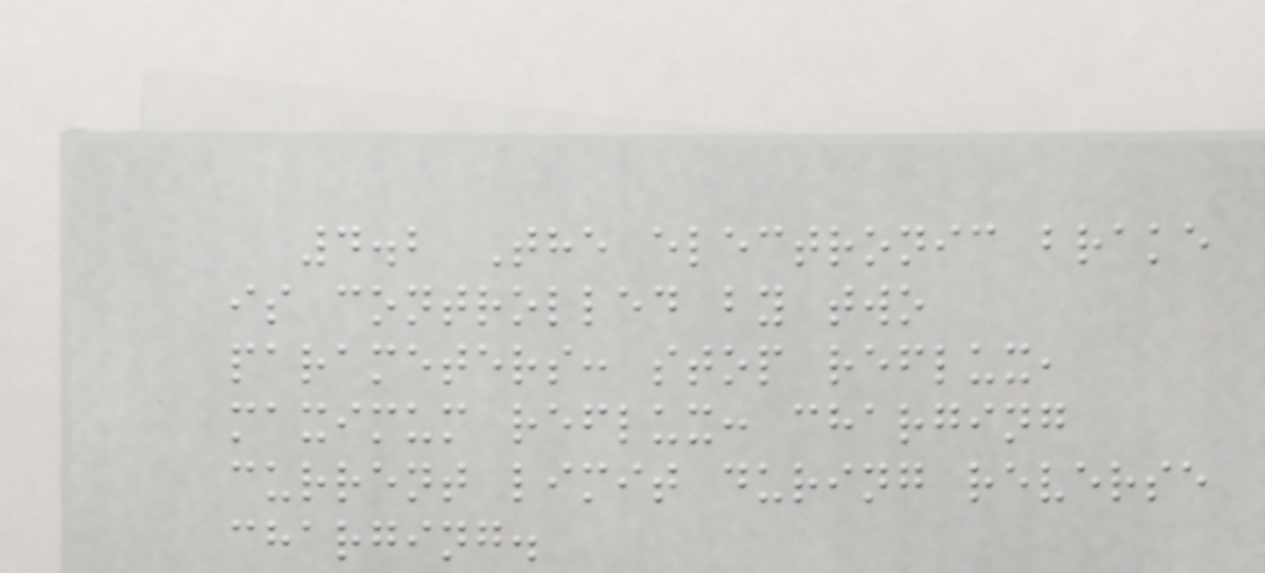4.2 The electronic brake
is controlled by two
parameters: stop reflux,
maximum reflux: charging
current limit during reverse
charging.
